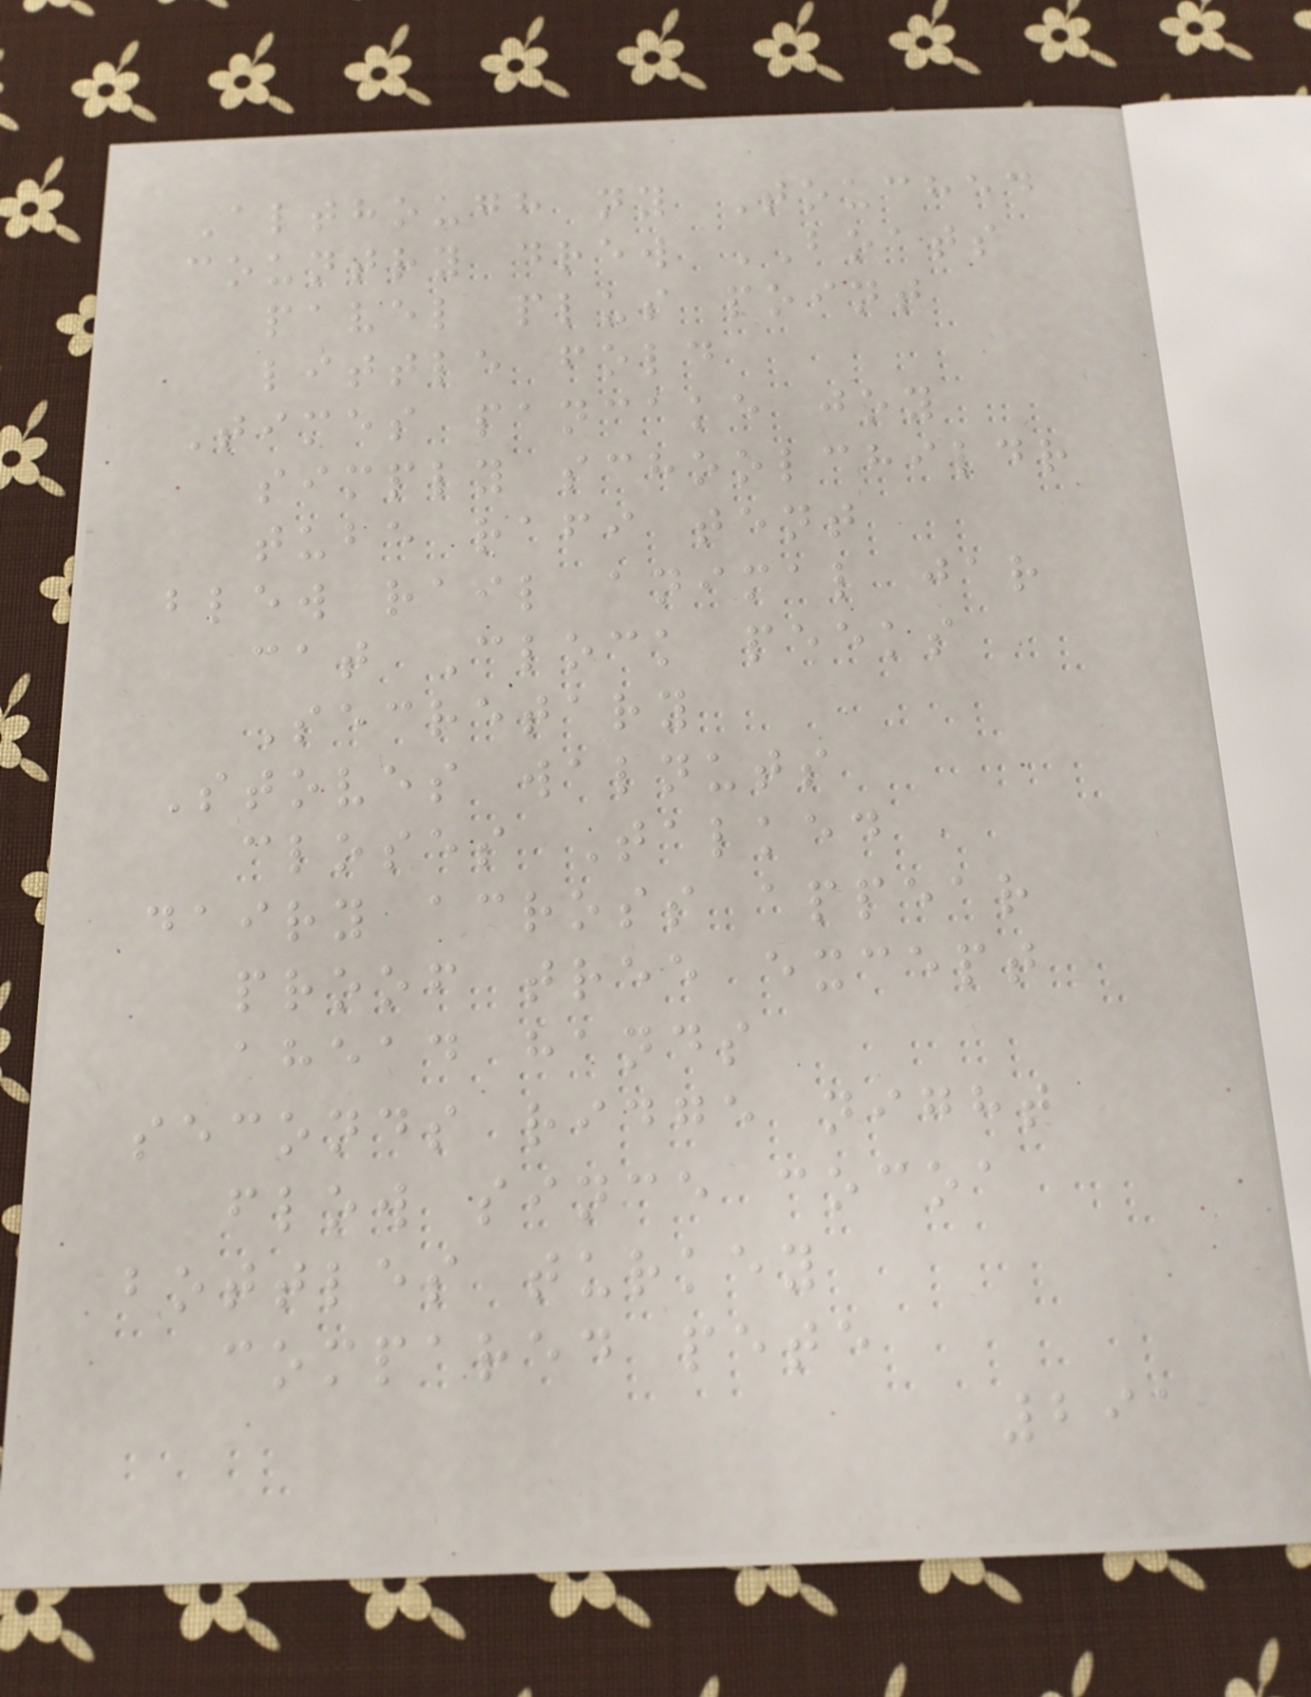Although ny Touched
country drew BOATS
pavel plus point
little fold
Times pancake joy
simply schoolchildr
tube rafi tent
blew rail animal jar
cat Clock peeks
Secretary
Stoves walnuts
closes Talked
dairy across appear
proof tree except
ahead hands
seconds ridge night
flow since cocoa
bottles turkey
compared pete
291
